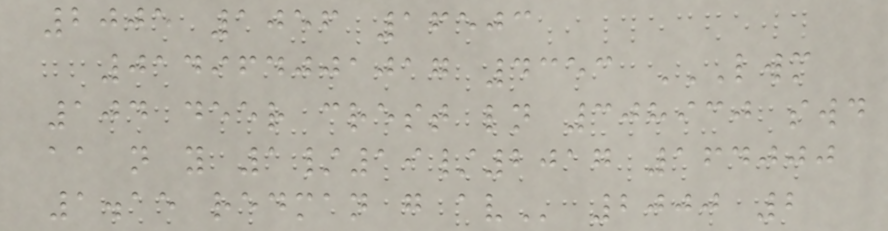2005 1056 16503
014964001017 4353 LWM
104 DEER CREST LN 308930 SWD
AA N Y 1/19/2017 164000
1.15 REDMAN G AV 2000 2
